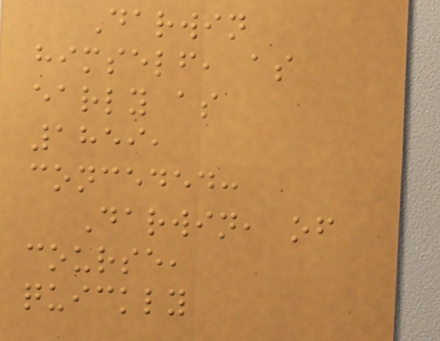Darwin
himself, as
early as
1859,
conceded:
Darwin, of
course,
quickly
